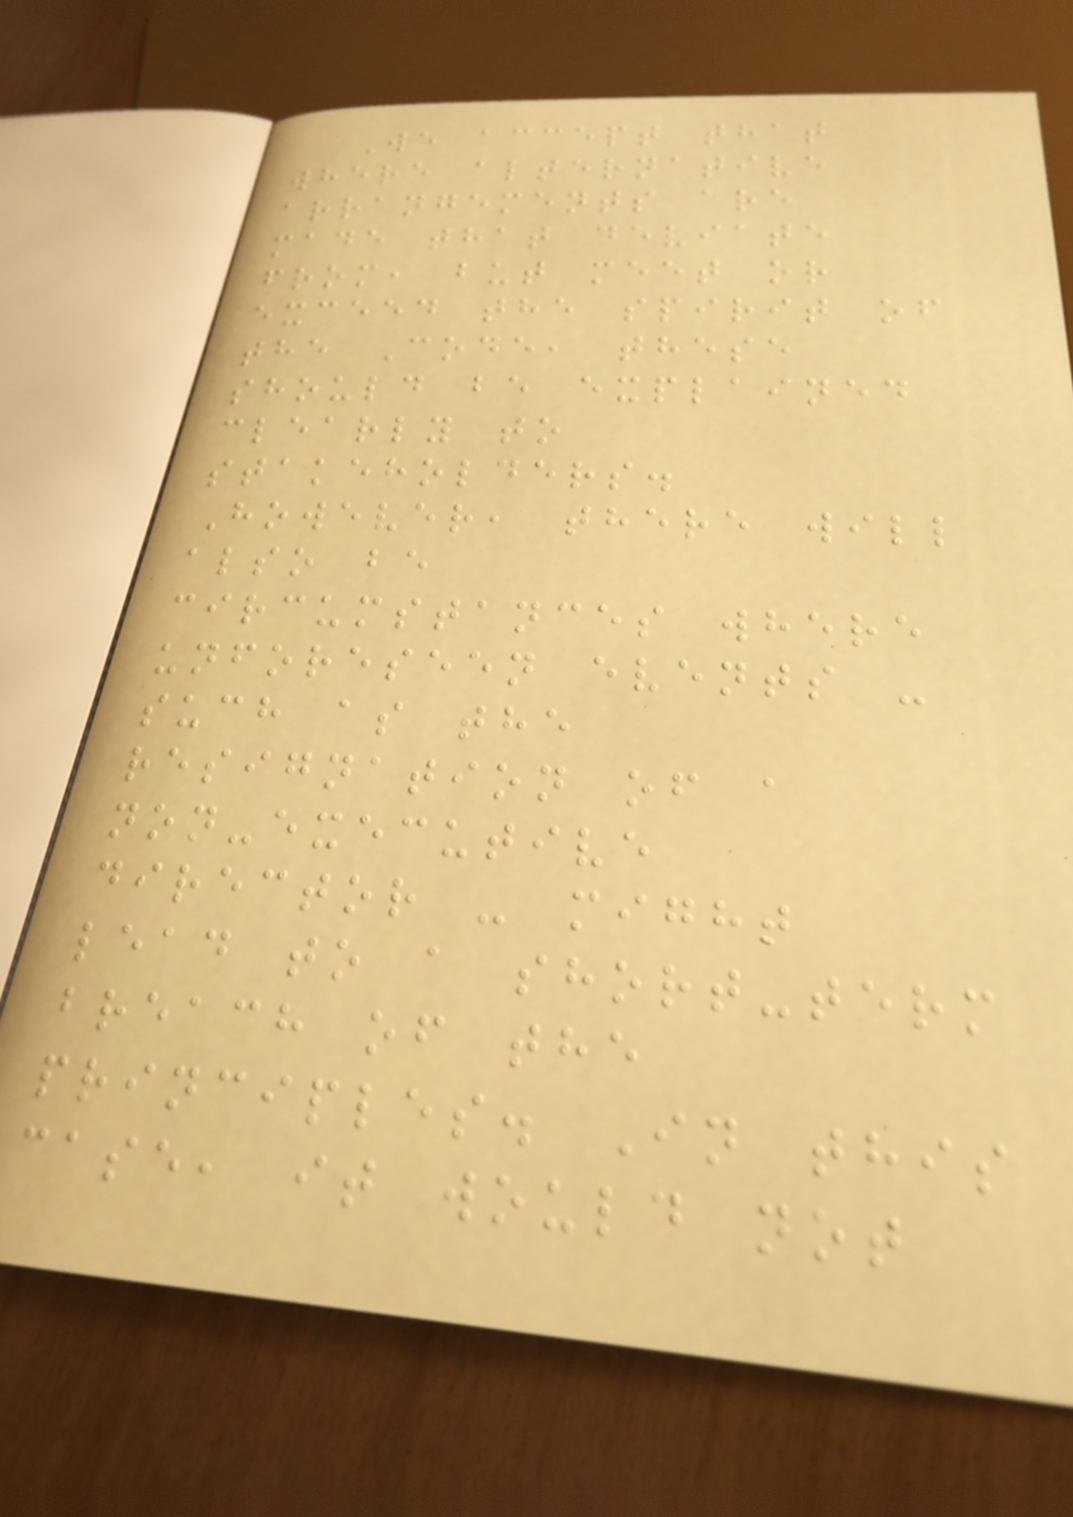We accept that
where alternative
arrangements are
made that deviate
from, but meet or
exceed the spirit of
the Code, these
should be explained
clearly to
stakeholders.
However, there will
also be
circumstances where
unforeseen events -
such as the
resignation of a
non-executive
director - might
lead to a short-term
breach of the
principles. In this
case, it would not
